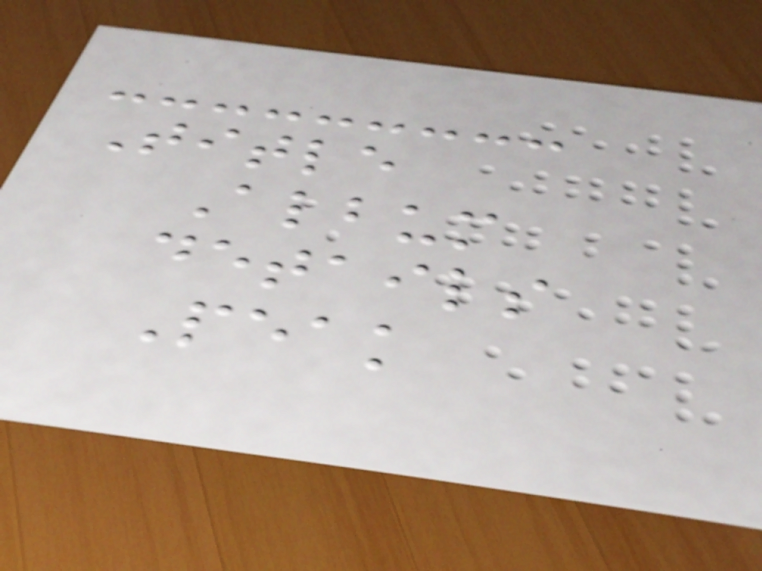Title
Album
details
Peak
